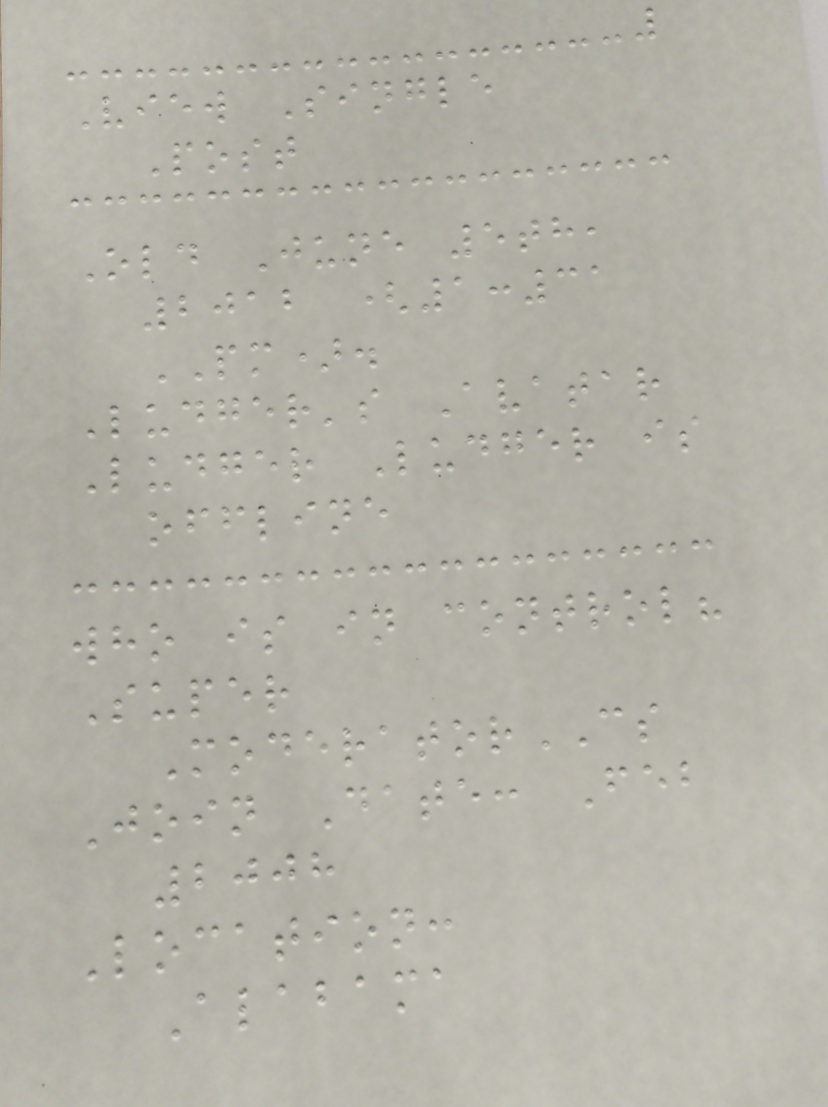View Single
Post
Old June 5th,
2012 (1:31
PM).
Ludger's Avatar
Ludger Ludger is
offline
who is in control?
Super
ModeratorCS
Join Date: Feb
2008
Location:
Alabama
